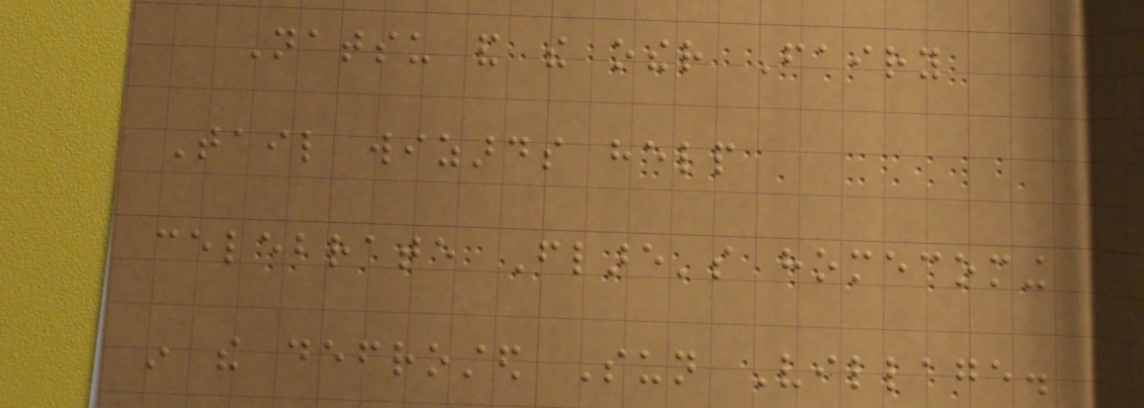Natsu and the other Fairy
Tail wizards help
celebrate Flare's homecoming
in the defrosted Sun Village.
